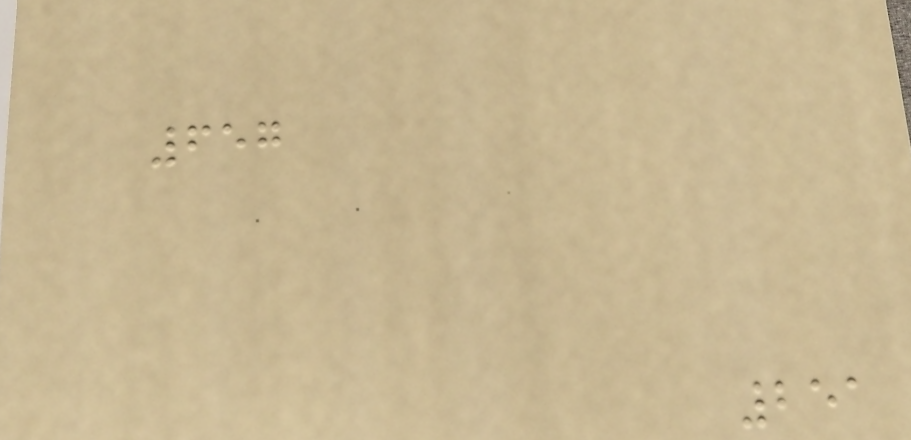657
251
